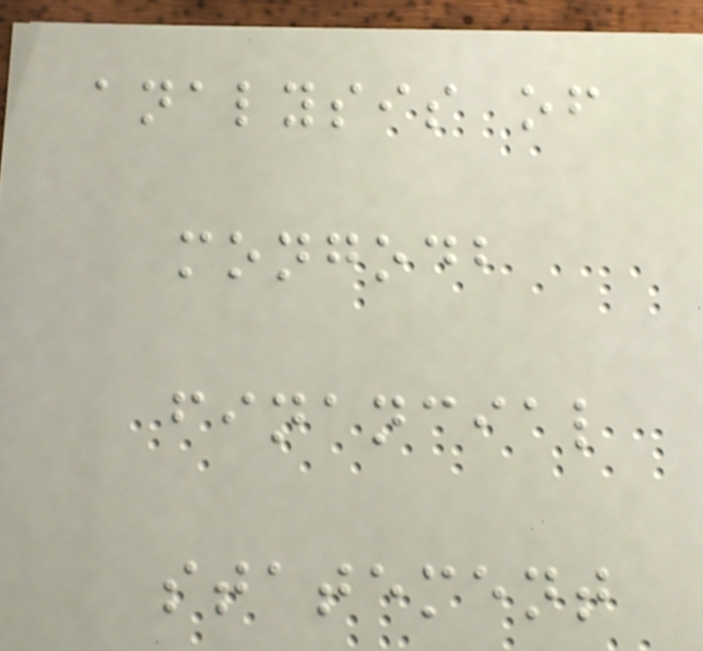analysis of
mongodb
financial
statement
